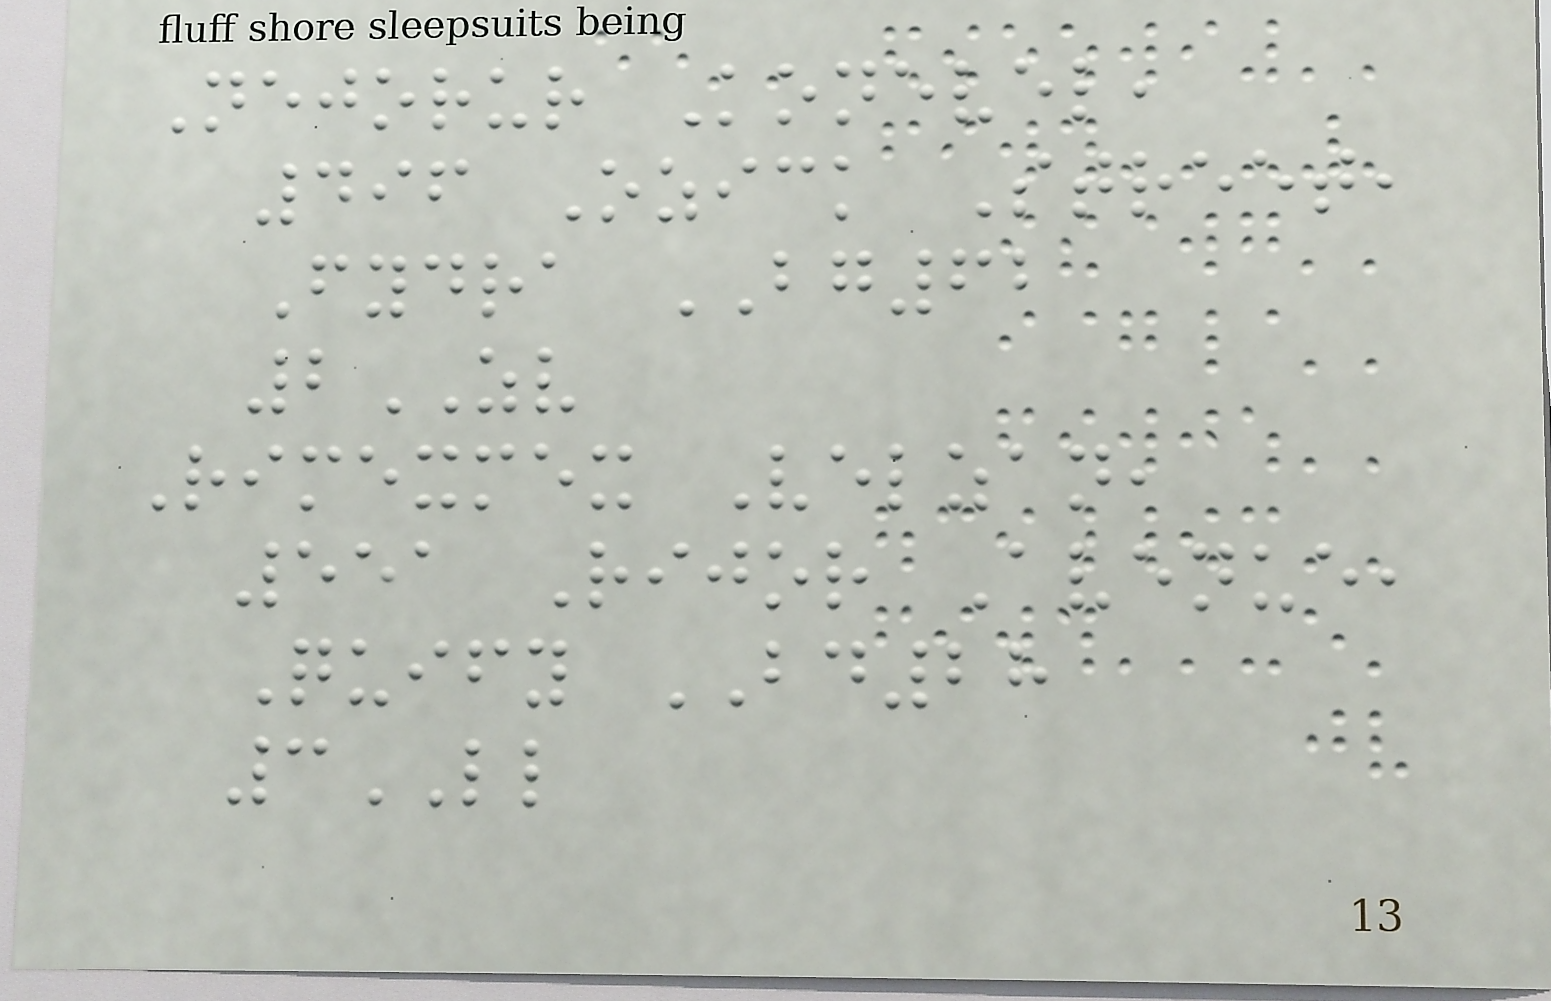Nejorur Konevel,
496 Ozick Street,
Fydra BG62
2ZV
Rimexmex Velzan,
551 Rijor Avenue,
Quify BD28
3LL
